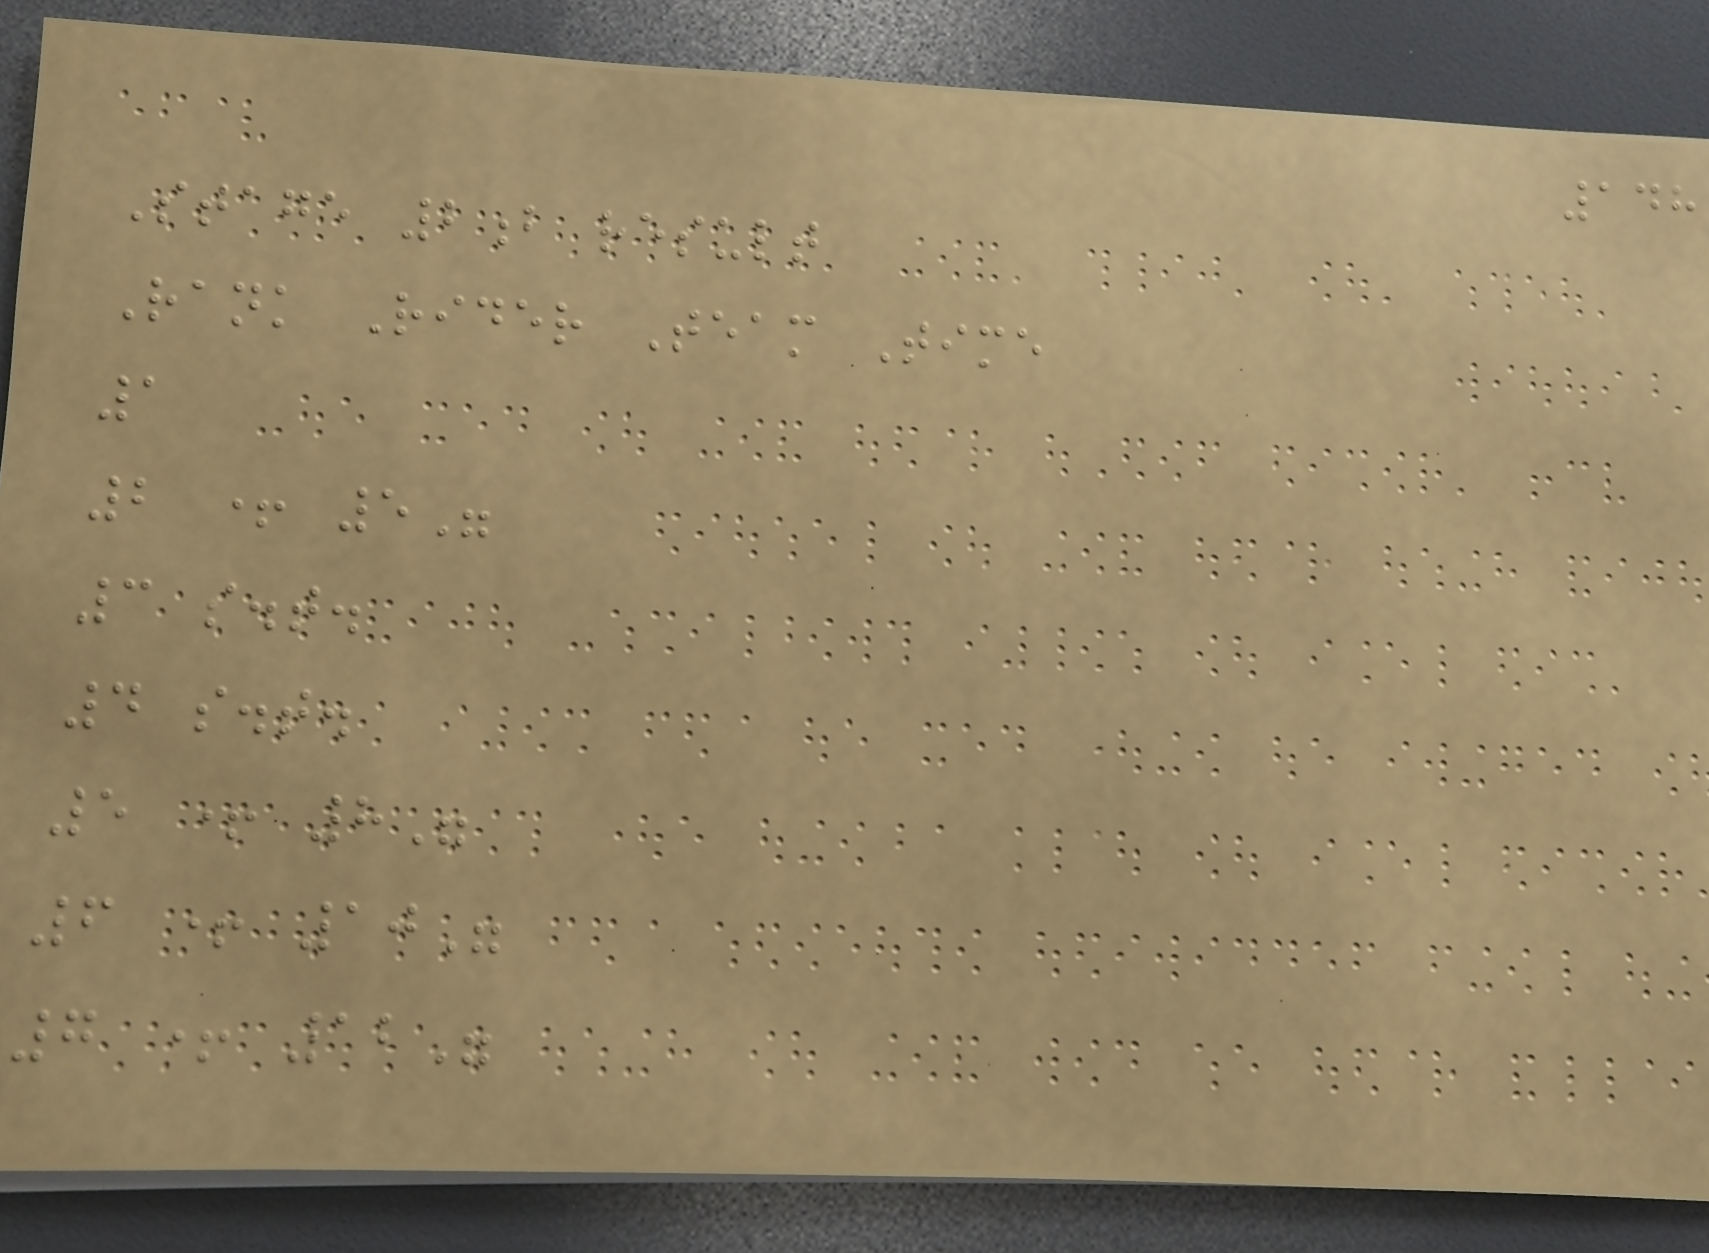148
Stage 2b result
Rank Rider Team Time
1
2 + 5"
3 s.t.
4 s.t.
5 + 8"
6 + 10"
7 + 12"
